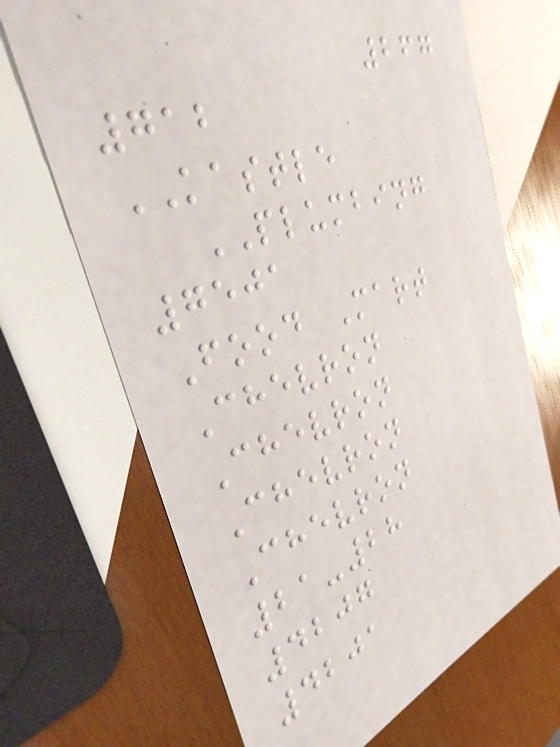267
712
KASTLE
PLUMBING
7501
Food Mart
Chevron
Chevron
Chevron
Chevron
21-28
4207
4201
